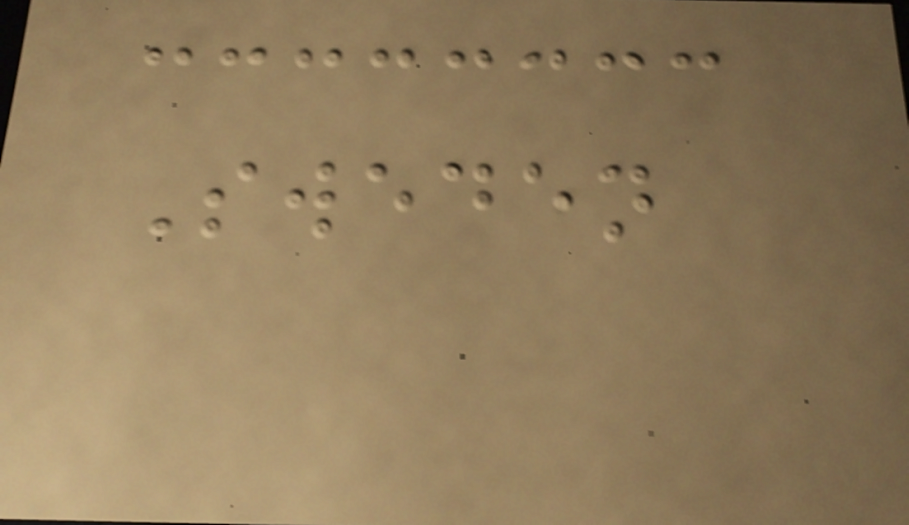Sweden
